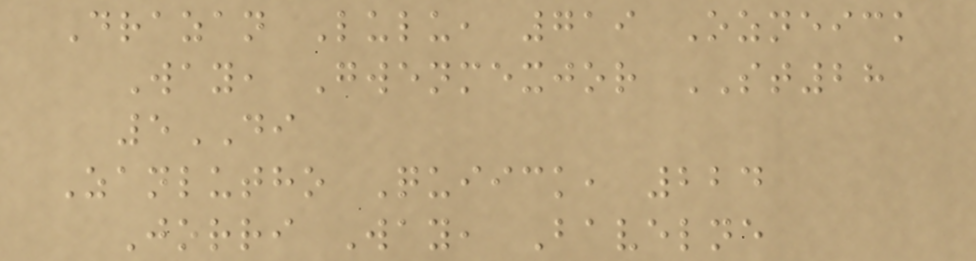Drazan Lulu, 719 Ozneick
Way, Gwenmexjor ST28
5DI
Zanlutho Quiick, 224
Jorri Way, Bavelne
